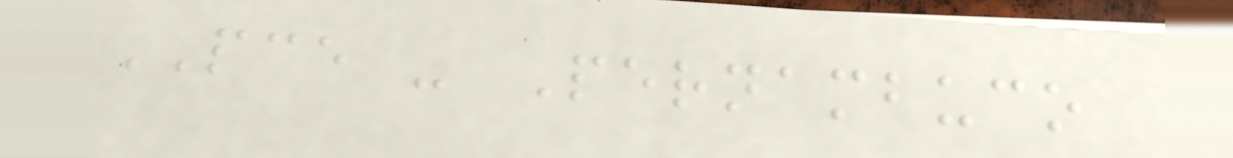PCE - Pernambuco
